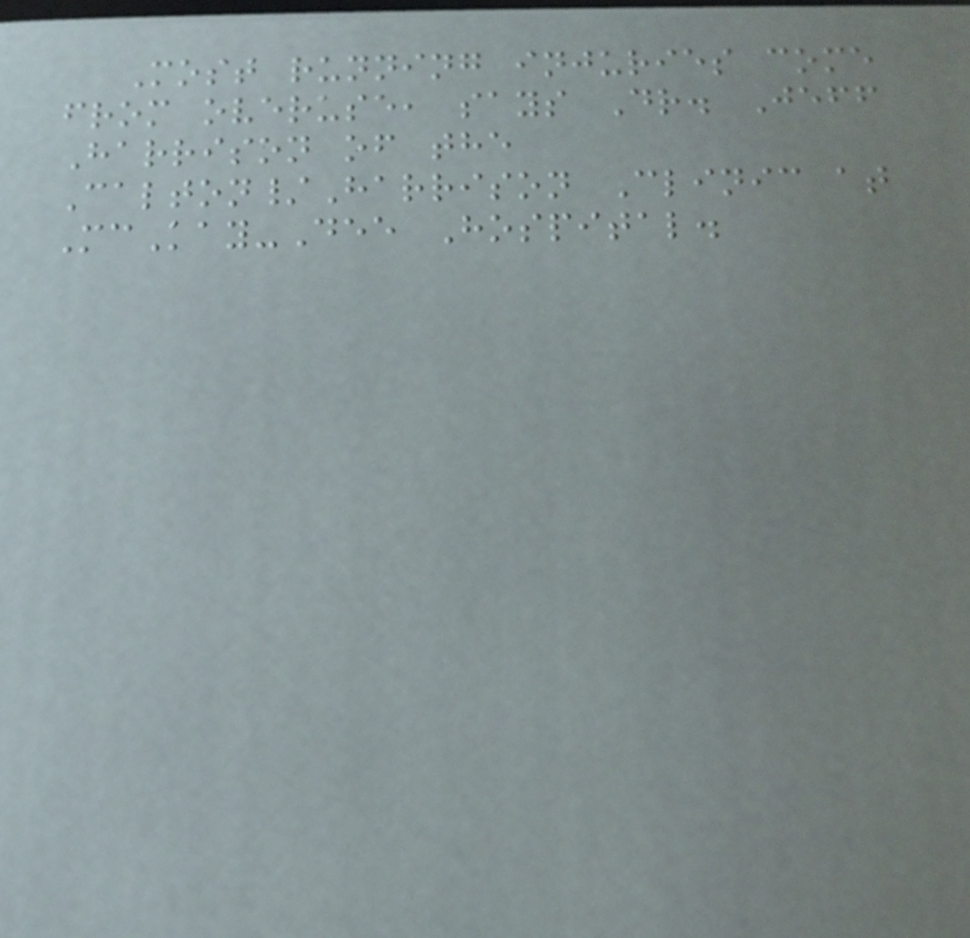Most running injuries come
from overuse, says Dr. Jeff
Harrison of the
Calton/Harrison Clinic at
McKay-Dee Hospital.
